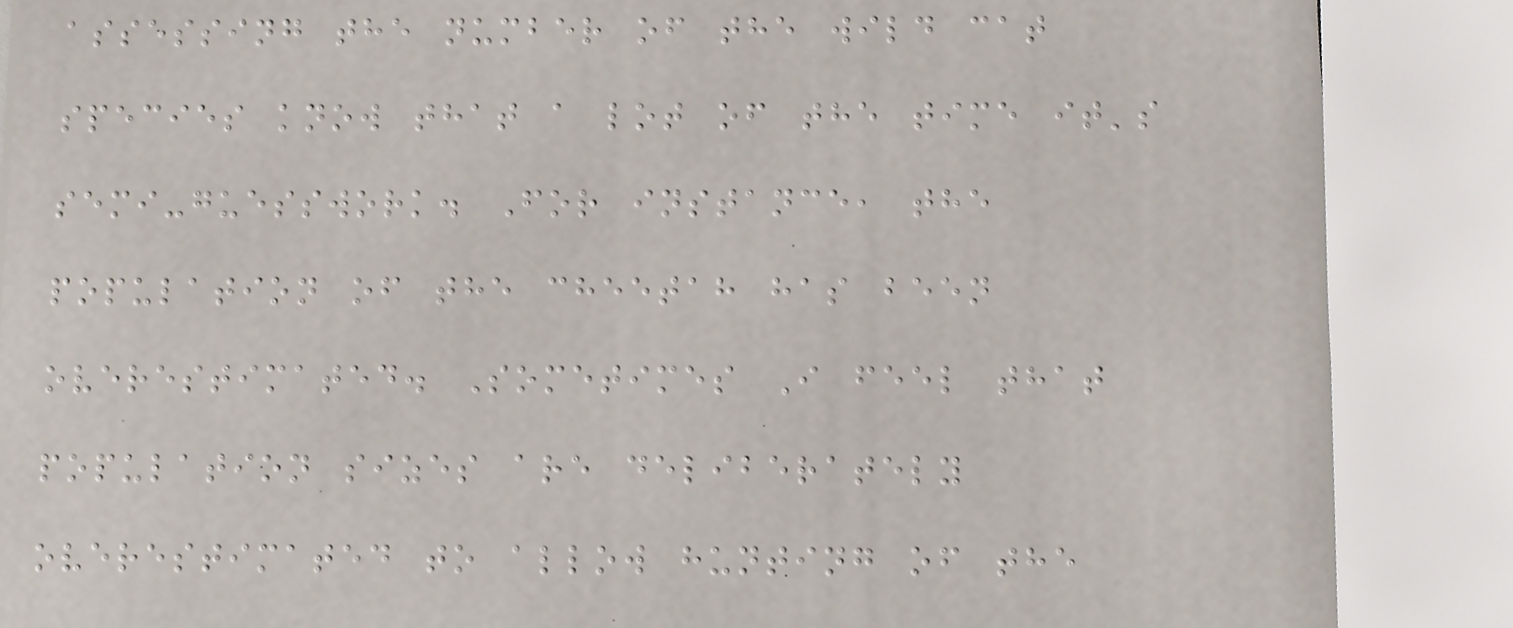assessing the number of the wild cat
species know that a lot of the time it's
semi-guesswork. For instance, the
population of the cheetah has been
overestimated. Sometimes I feel that
population sizes are deliberately
overestimated to allow hunting of the
